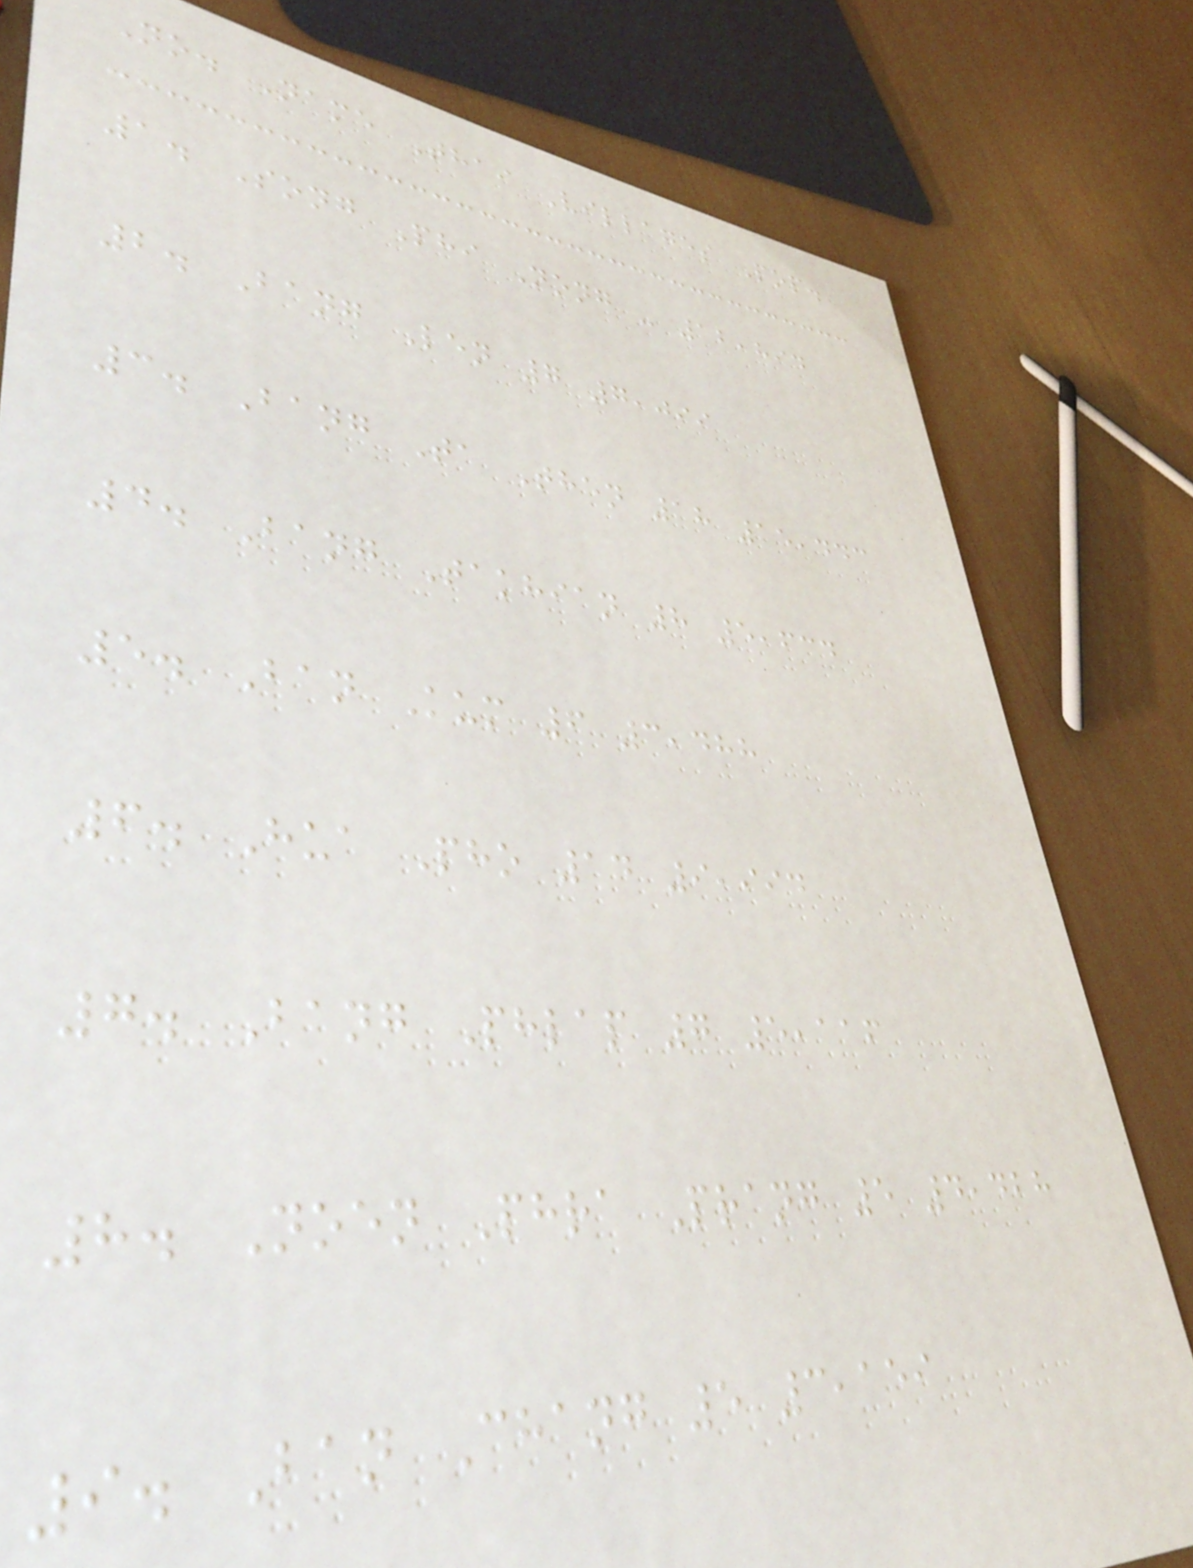No. Name Thai Villages Pop.
1. Song Phi Nong - 12,894
2. Bang Len 7 7,099
3. Bang Ta Then 18 15,443
4. Bang Takhian 8 5,634
5. Ban Kum 6 3,488
6. Hua Pho 14 9,994
7. Bang Phlap 7 5,116
8. Noen Phra Prang 5 4,428
9. Ban Chang 5 3,159
